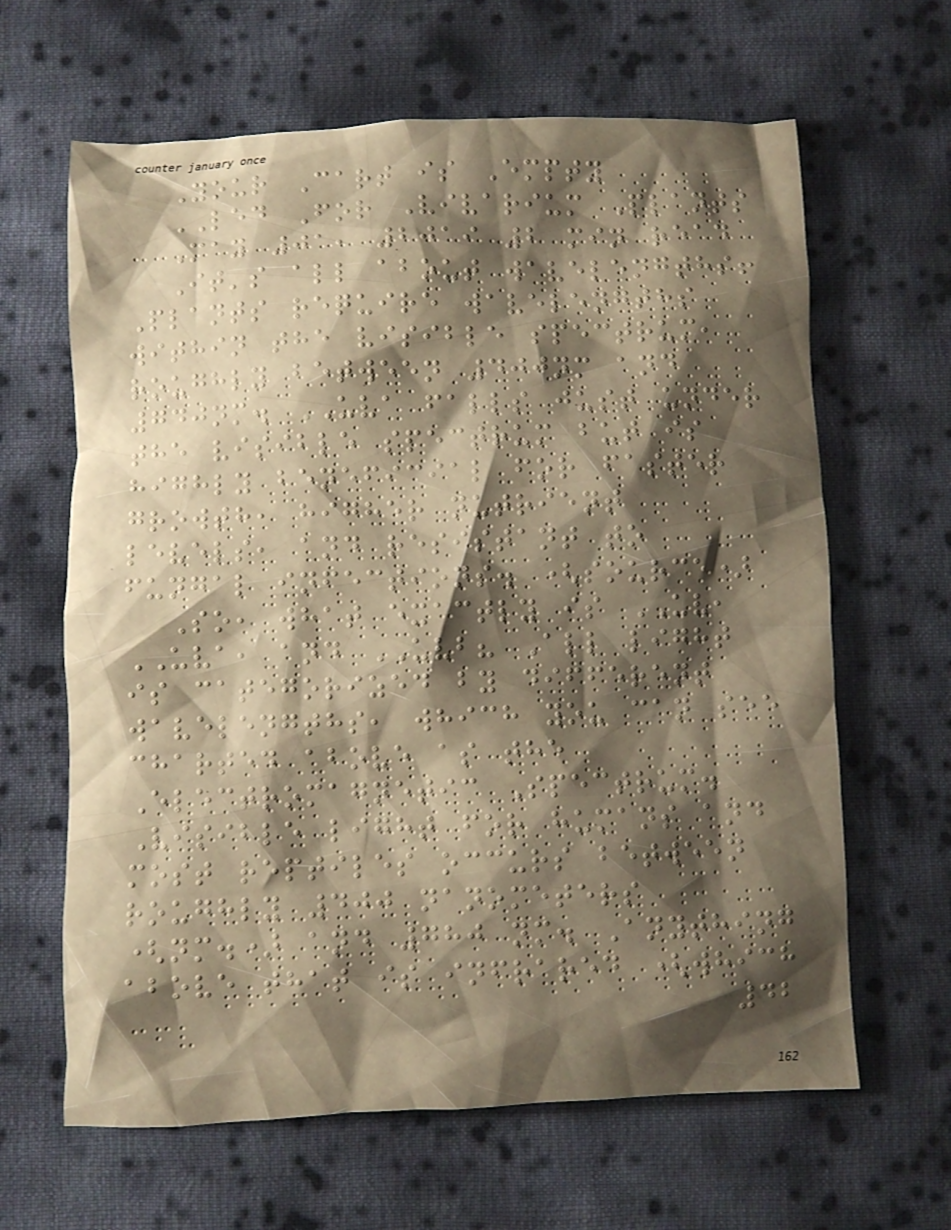Your Cart is Empty
LED For Vivarium Plants
May 01, 2019 2 min read
It's all about wavelengths!
Plants require wavelengths
within the visible spectrum,
roughly between 400nm and
740nm. UVA falls just under
the visible spectrum but is
highly beneficial for faster
growth, higher nutrient
levels, and resistant to
fungal infections. (source)
So, what exactly is UV,
UVA, and UVB? All light
is categorized by different
wavelengths, which you can see
charted above as the
Electromagnetic Spectrum.
Visible light for humans and
most reptiles occurs between
roughly 400 nanometers
(nm.) and 780 nm. Anything
above that is infrared (which
42
